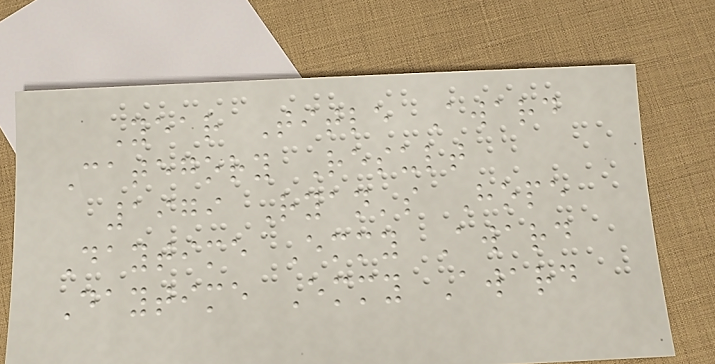Year Title Award
Category Result
1979 Ryan's Hope
Daytime Emmy Award
Daytime Emmy Award
